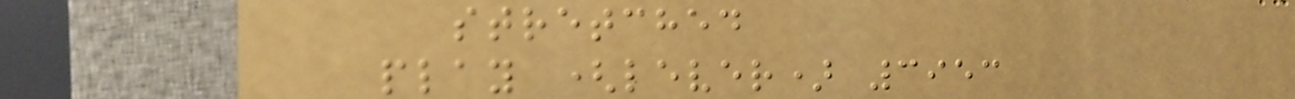stretched
play (lever) 3953
